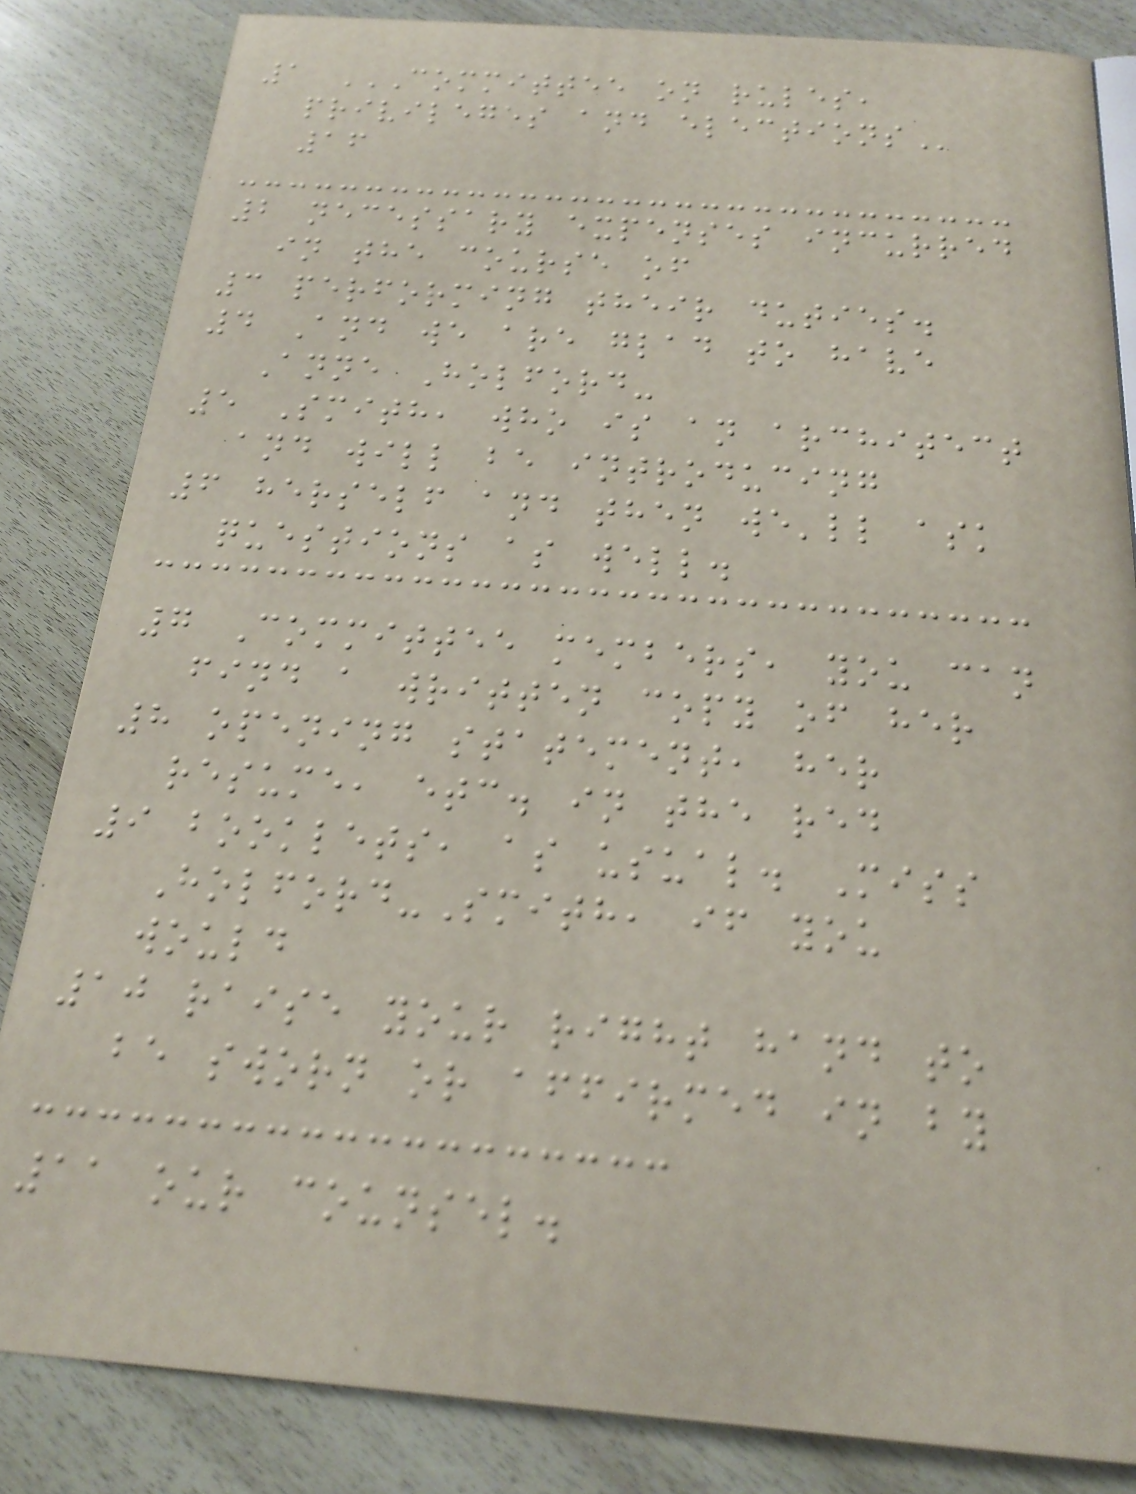1 COMMITTEE ON RULES,
PRIVILEGES AND ELECTIONS
16
2 necessary expenses incurred
in the course of
3 performing their duties.
4 And we are glad to have
Anne Holford-
5 Smith, who is an architect
and will be introducing
6 herself and then we'll ask
questions as well.
7 Committee members, you can
find a written copy of her
8 opening statement, her
resume, etc. in the red
9 booklets, as usual. Miss
Holford-Smith, if you
would
10 raise your right hand to
be sworn or affirmed in by
11 our counsel.
